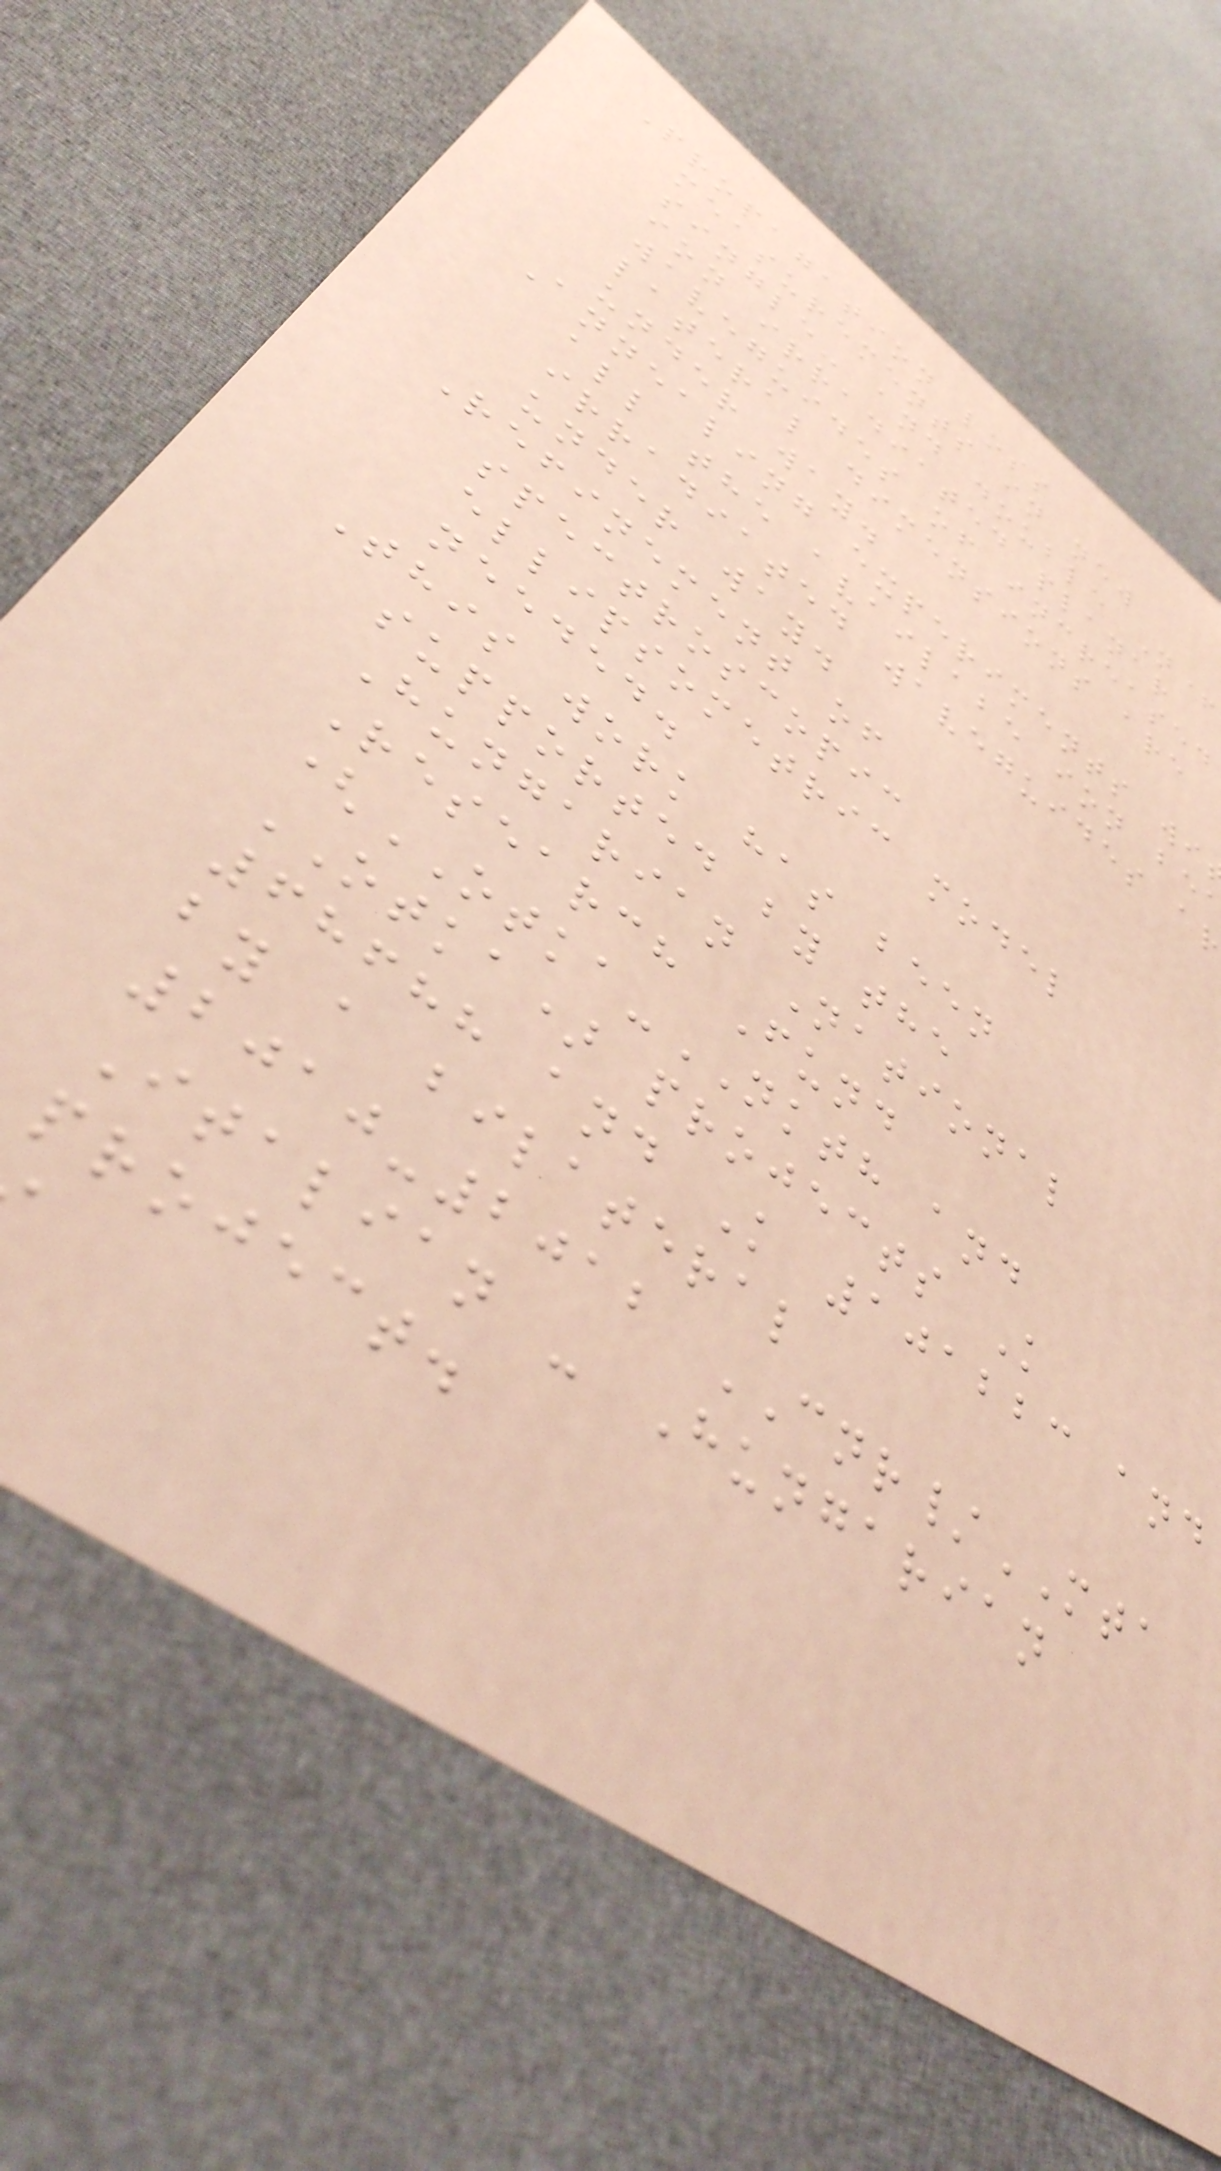Propagation loss
measurements in new
single- and double N+
ion irradiated planar
waveguides of increased
lateral dimensions are
under way.
Annealing experiments wi
all the availabe ion be
irradiated waveguides ar
under way.
Refinement of
spectroscopic
ellipsometric model
needed.
This work has been
supported by the
Hungarian National
Research Fund
(OTKA-NKTH and
OTKA) projects K
68688 and K 101223 and
by a bilateral
2010-2012 CNR/MTA
Italian - Hungarian
project.
